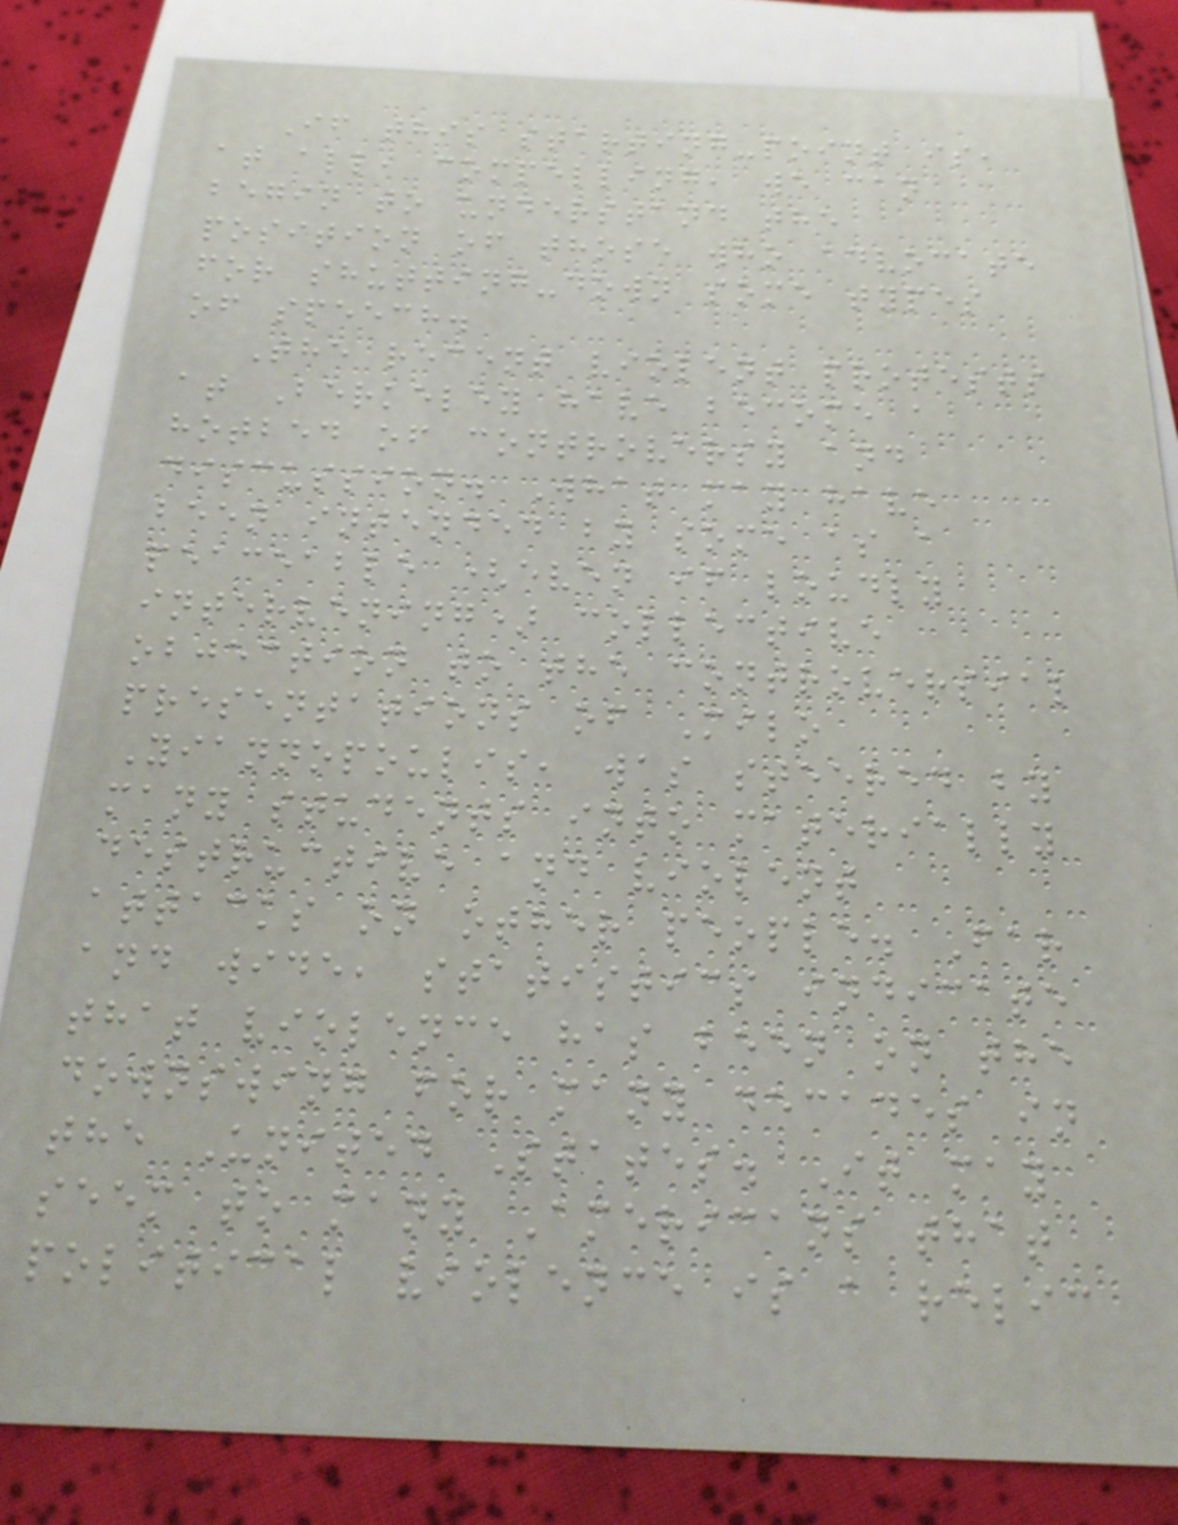If this starting-point is,
at all, compelling, we can
begin to understand the
position of those who advocate
for shutting-down some types
of speech.
The recent violent protests
at Berkeley have become a
hotbed of controversy and
discussion. What may have
been intended by some as a
peaceable (even if loudly
intervening) collective
objection to the controversial
presentations of Milo
Yiannopoulis, was steered by
many students into materially
destructive and violent
attacks on other people. Far
and wide, statistics indicate
that violence has been on the
downswing for many decades in
the United States. It may
seem to many Americans that
political violence is a relic
